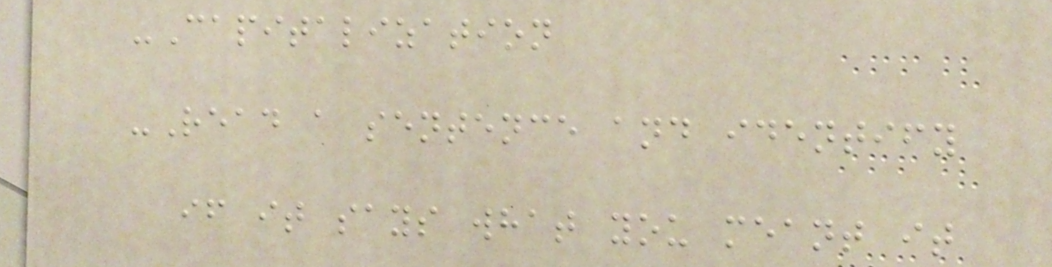-Capitalization
-Read a sentence and identify
if it says what you meant it
